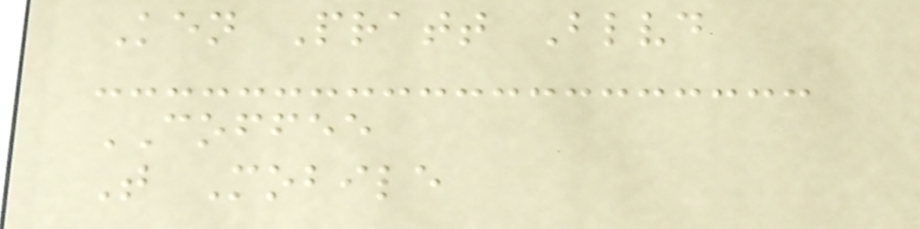Ken Pratt Blvd
COFFEE
T Mobile
